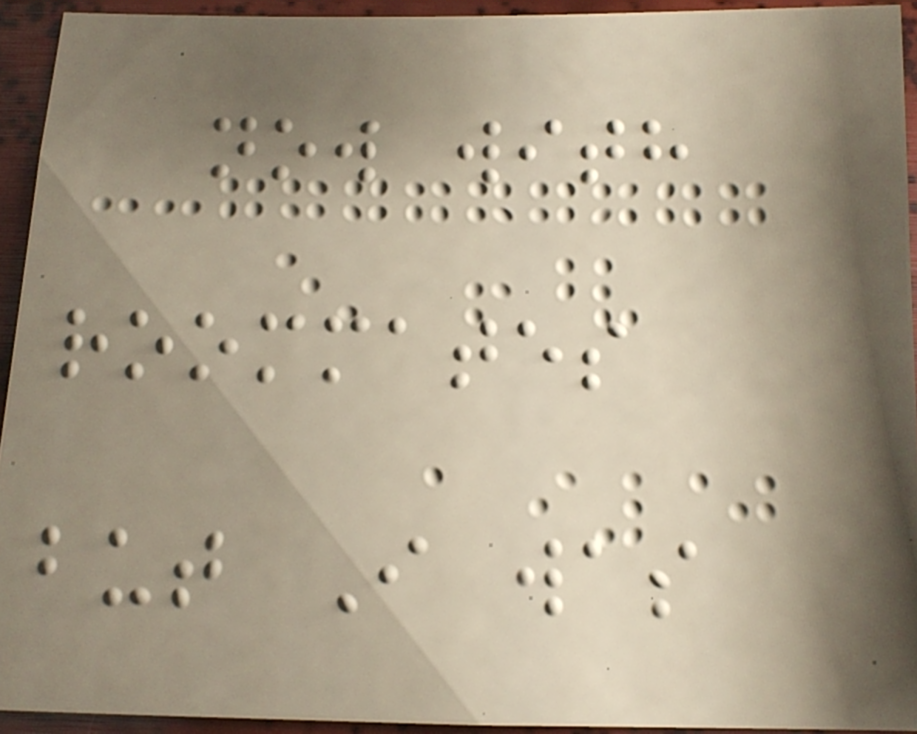now with
roommates
but I was
